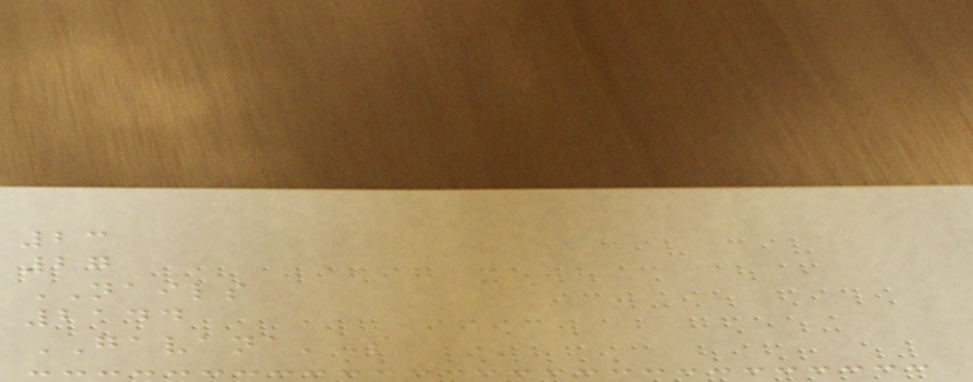23
27
NAILS
2144
GAVANA'S
